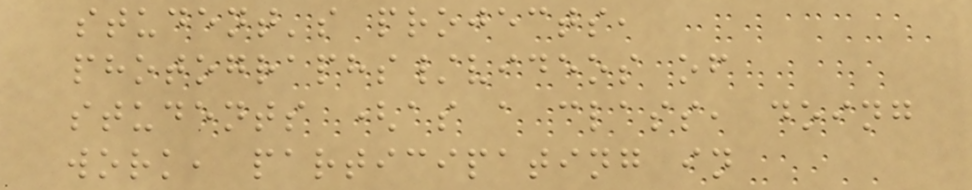student's projects,
photographs/videos of
students (as a class, doing
work, participating in
